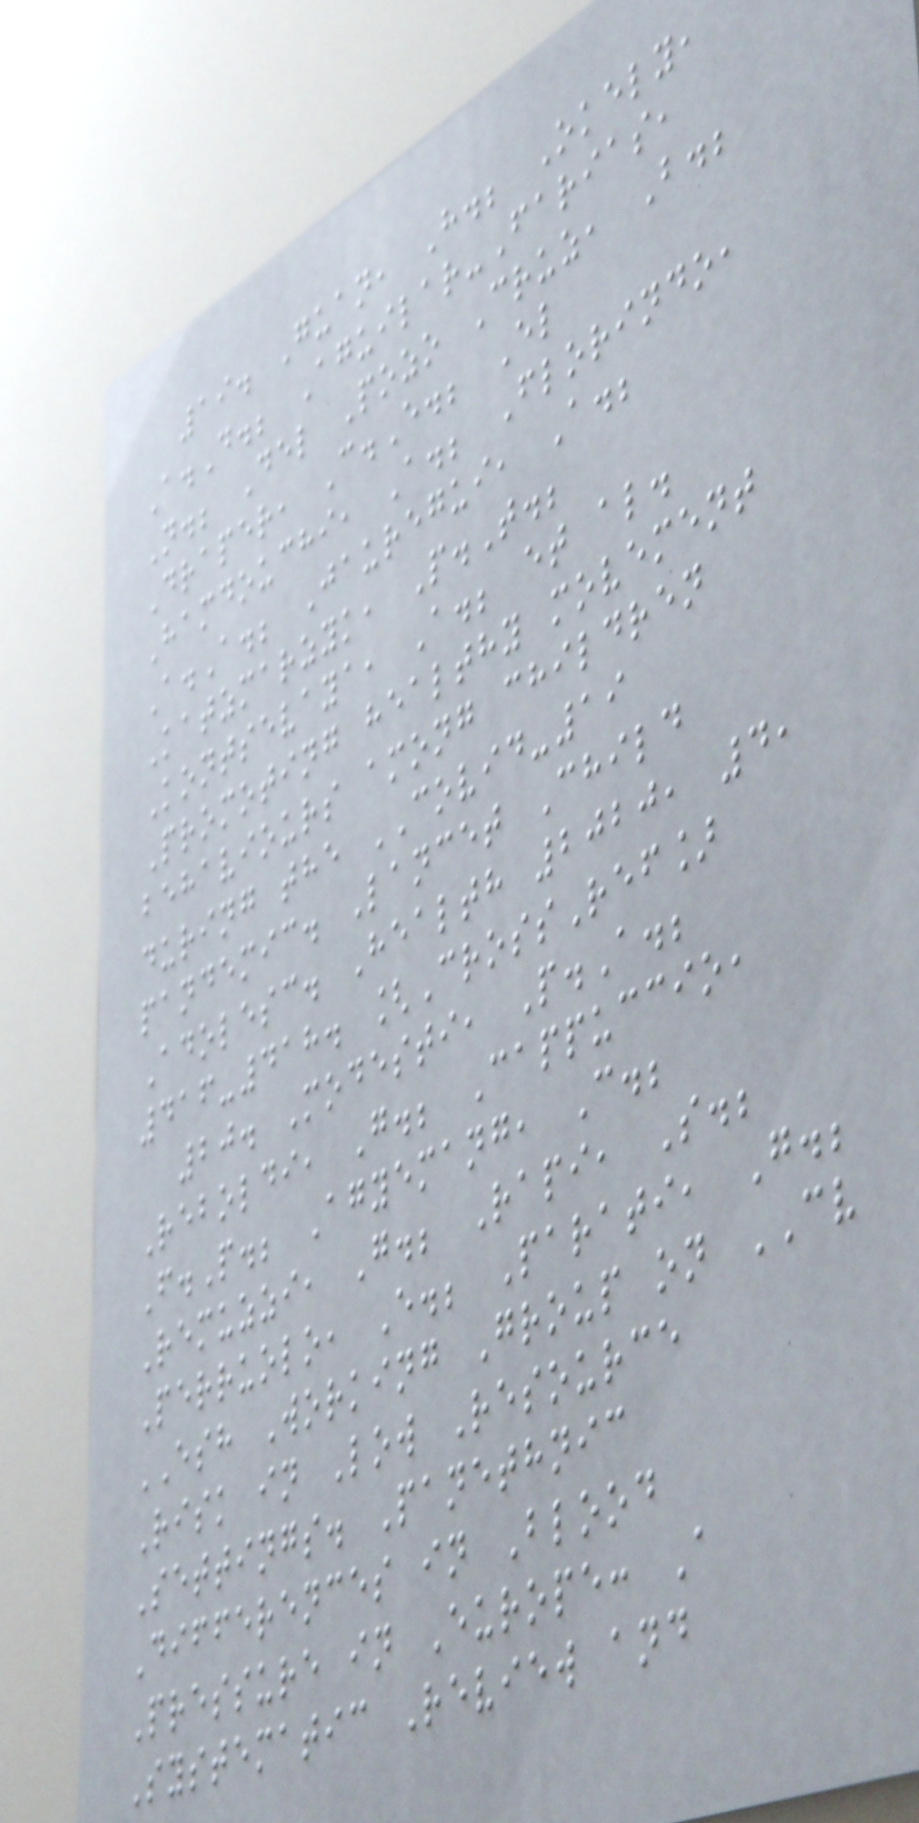19. Guan, H.; Okely,
A.D.; Aguilar-Farias,
N.; Del Pozo Cruz, B.;
Draper, C.E.; El
Hamdouchi, A.; Florindo,
A.A.; Jauregui, A.;
Katzmarzyk, P.T.;
Kontsevaya, A.; et al.
Promoting healthy movement
behaviours among children
during the COVID-19
pandemic. Lancet Child
Adolesc. Health 2020, 4,
416-418. [CrossRef]
20. Modesti, P.A.;
Reboldi, G.; Cappuccio,
F.P.; Agyemang, C.;
Remuzzi, G.; Rapi, S.;
Perruolo, E.; Parati, G.;
ESH Working Group on CV
Risk in Low Resource
Settings. Panethnic
Differences in Blood
Pressure in Europe: A
Systematic Review and
